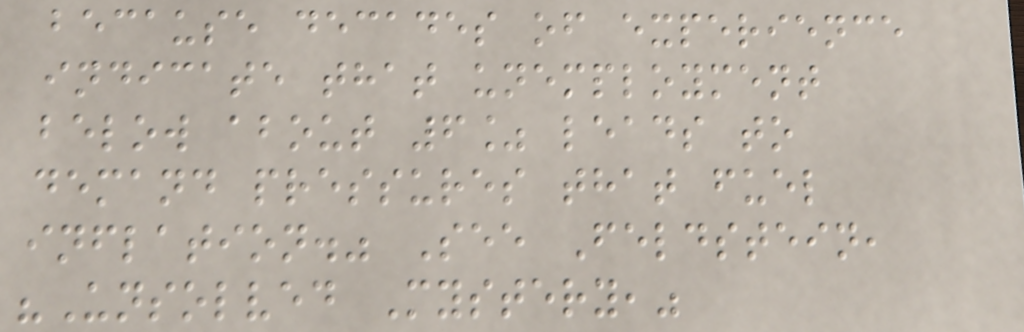because decades of experience
indicate that unemployment
below about 6% leads to
demand pressures that fuel
inflation." See Feldstein,
"Unsolved Mystery,"
